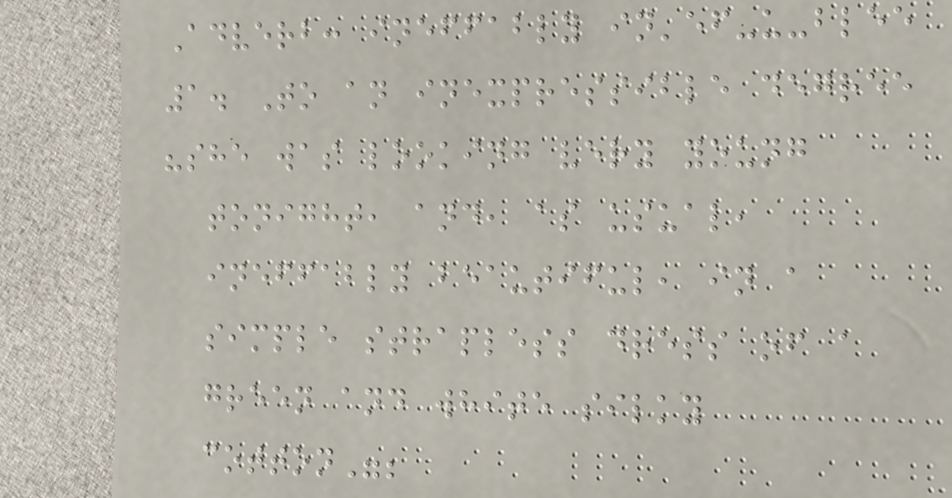Adverb: ineffably in'ef-u-blee
1. To an inexpressible degree
"she was looking very young
tonight, and, as usual,
ineffably beautiful, in a
simple strapless dress of a
green and white silky
cotton";
